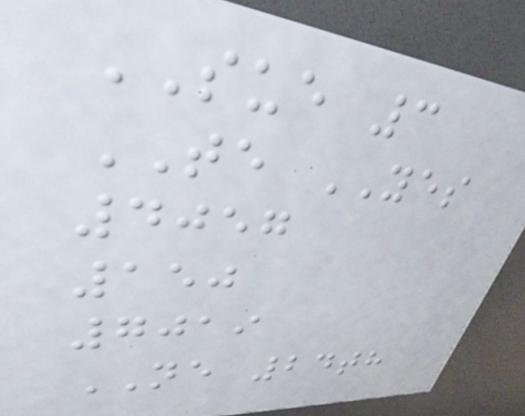SUE 3
TE YES
4057
150
7019
NE 24th
